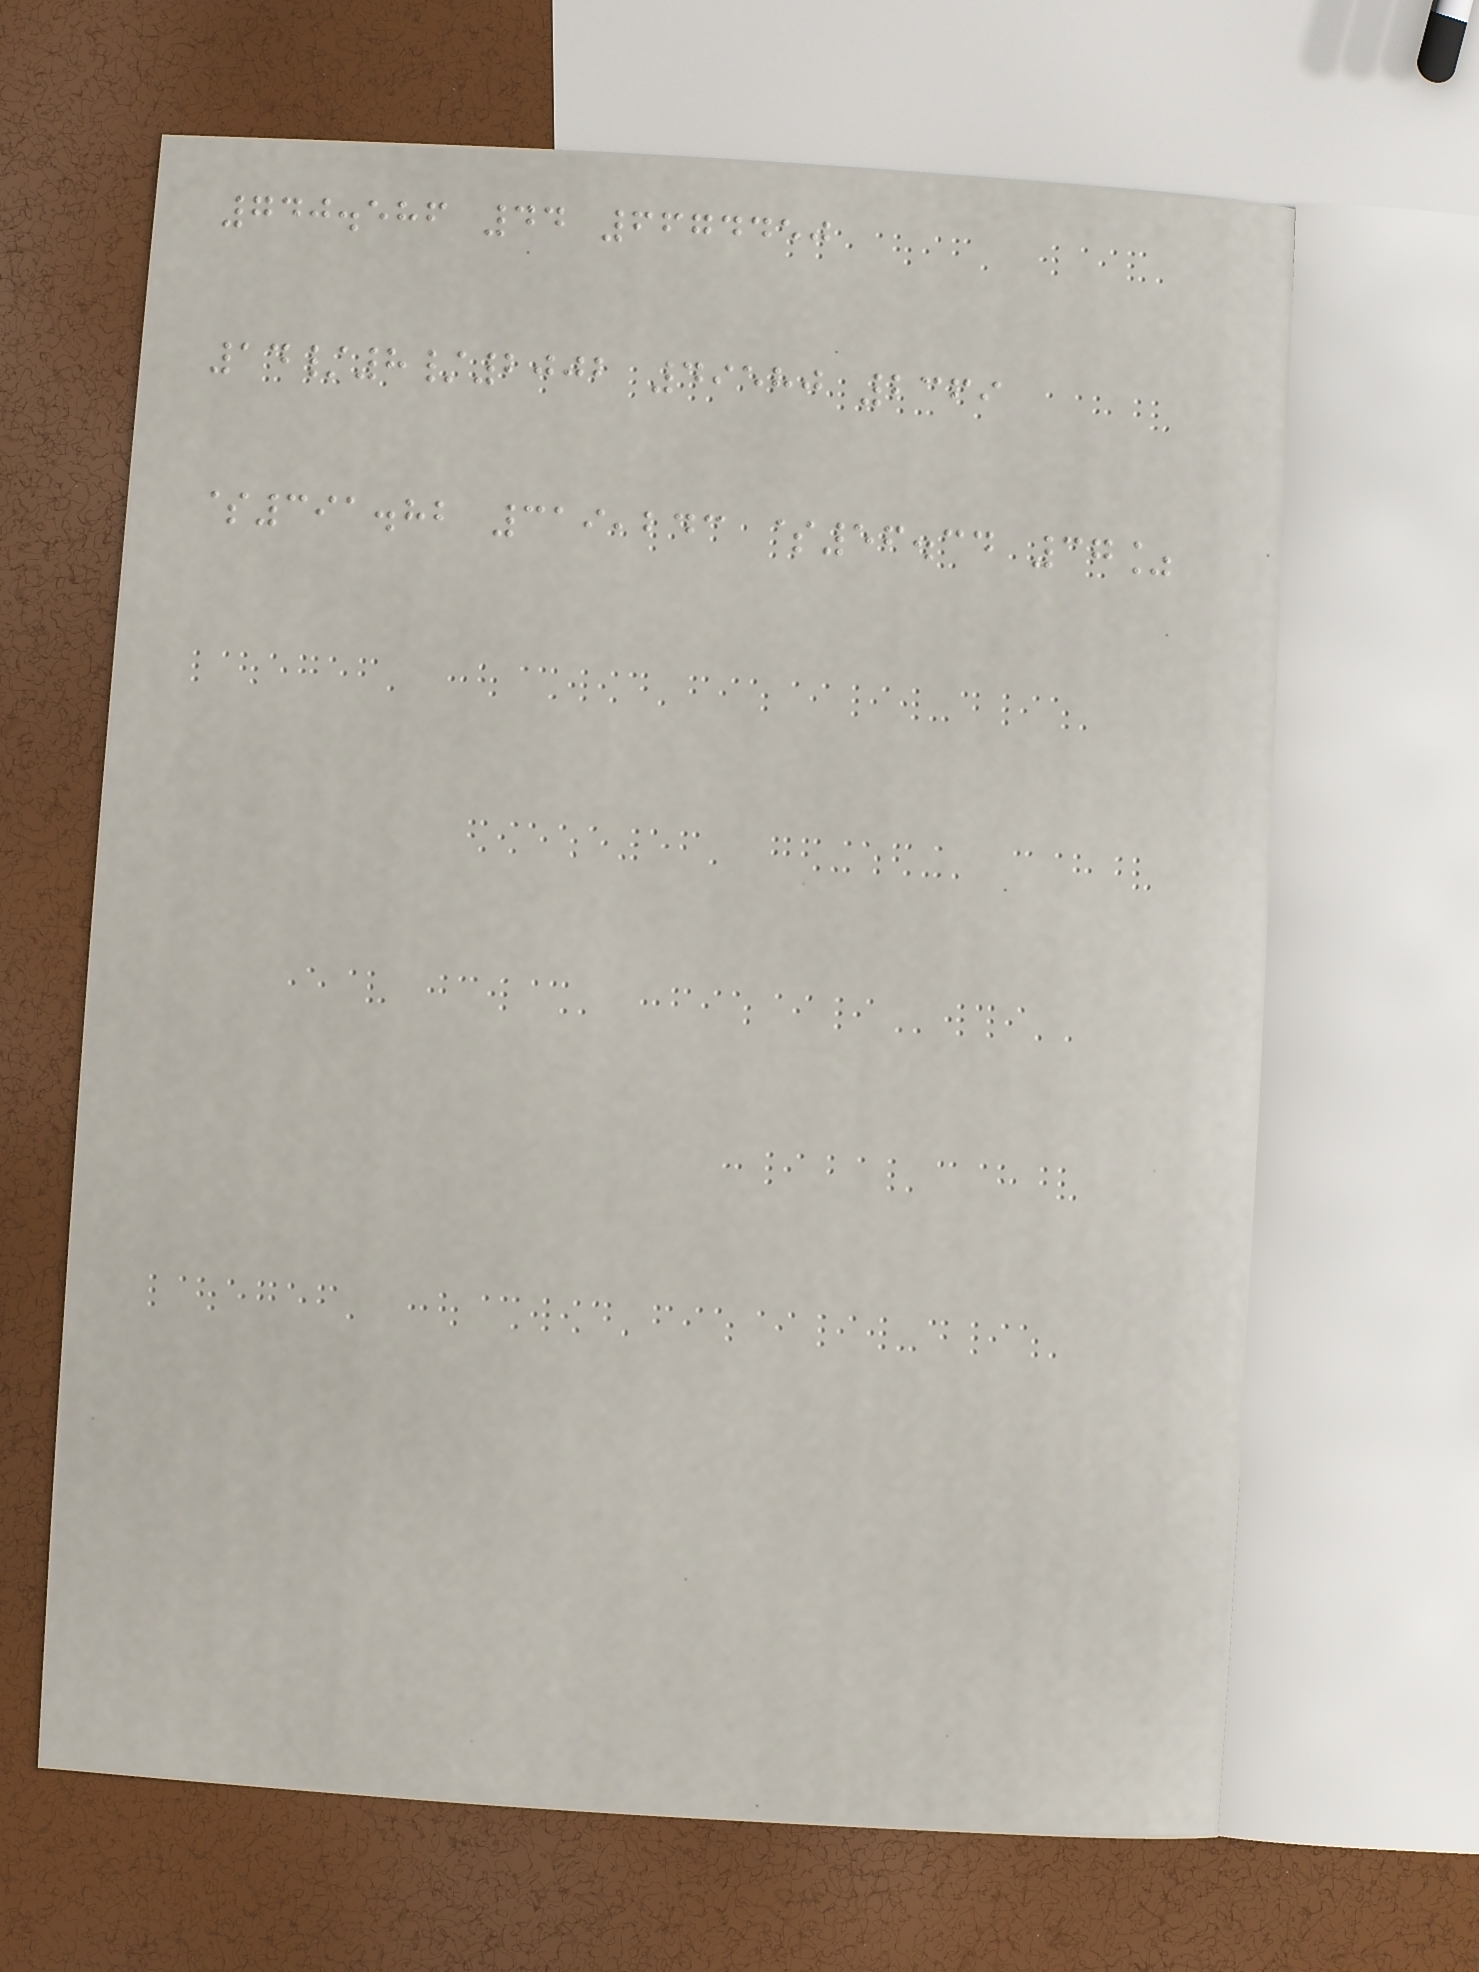740.586 44 6674450
14/8/2002 49580 2369
$391.82 319,243 $56.34 37%
